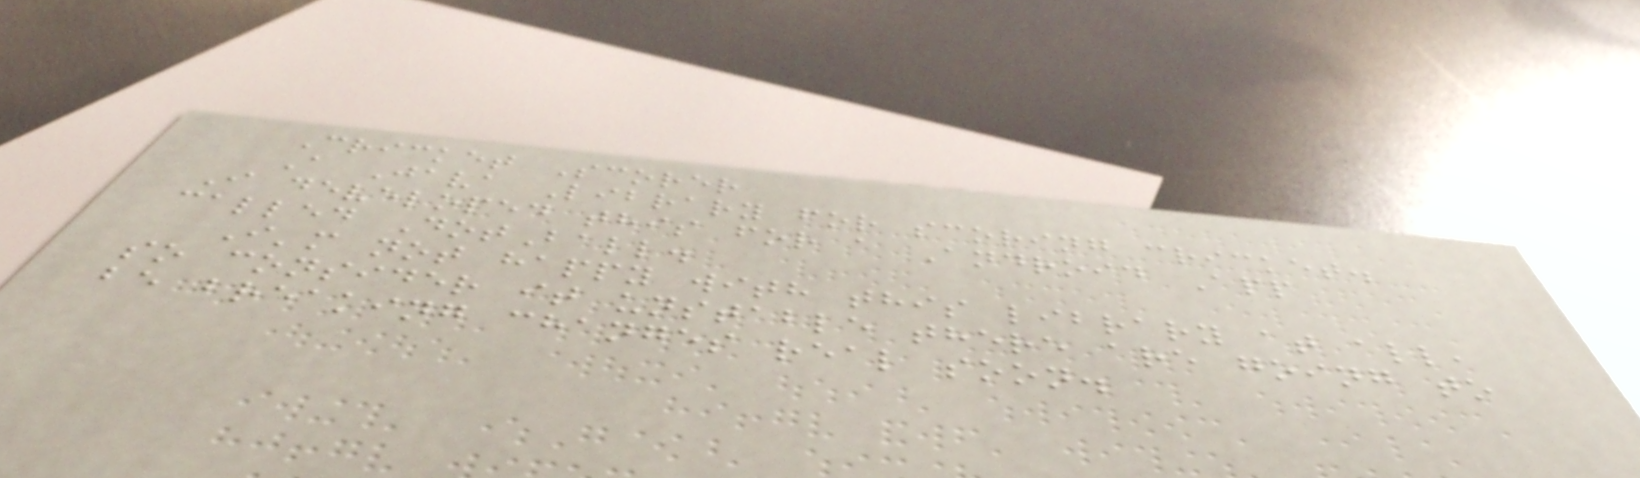Cricket Scorer
A Java Library for scoring cricket.
I developed this for a Android App
called DotBall.
I'm not happy with this library at all,
so consider it unstable there are going to
be breaking changes real soon.
